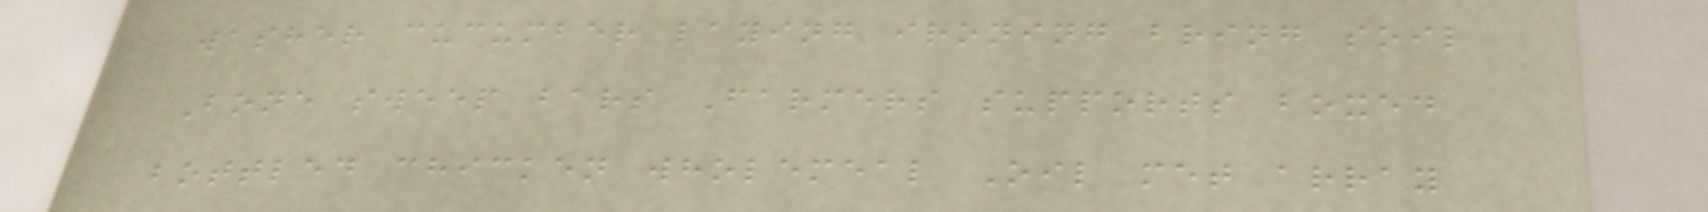washer cucumber laying ironing bring soil
Bone sweep bars Farmers supports boxed
bottled chicken wholemeal Oil met array
